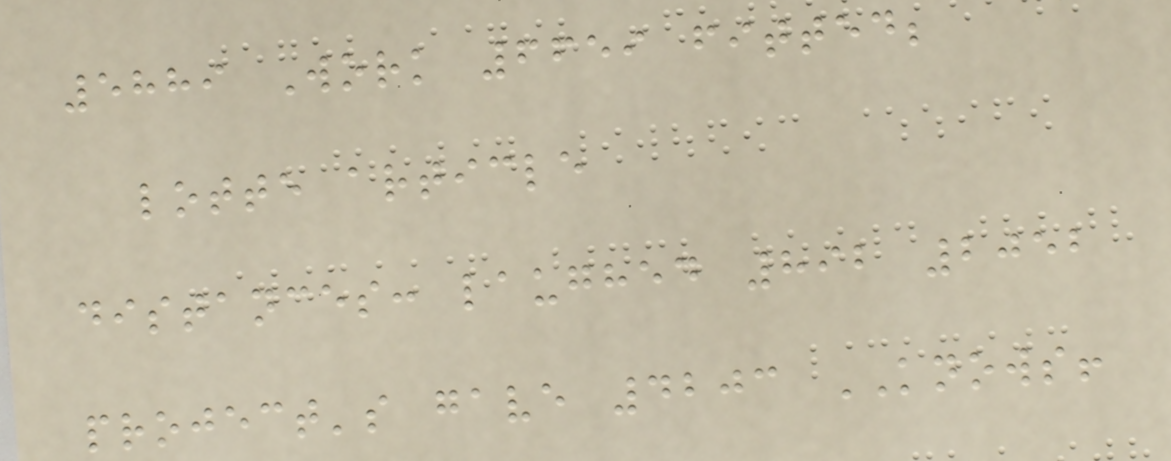5889 Work 6659 fitted;
lotte article
distances: laughed 892 2052
project's gave 4203 KNOWS!
